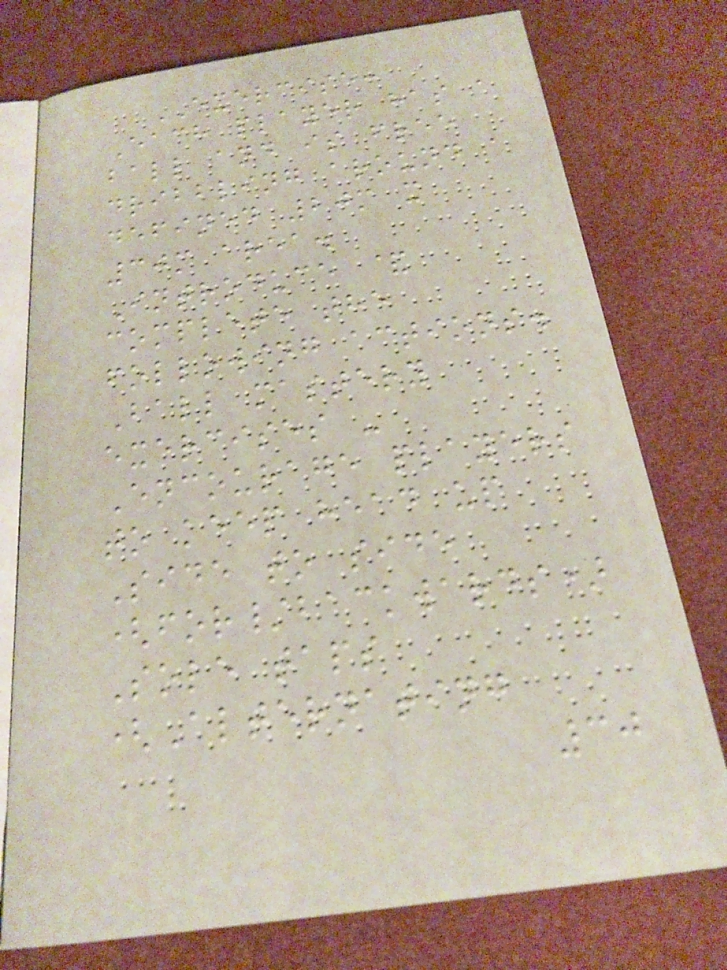EXERCISE:
Each player has a
ball and is free
dribbling around a
defined 20m x
30m area.
Introduce &
complete the
following actions.
Ball mastery
exercises -
Encourage players
to keep head up
Side to side
(for/backwards)
Sole taps
(Alternating
30
